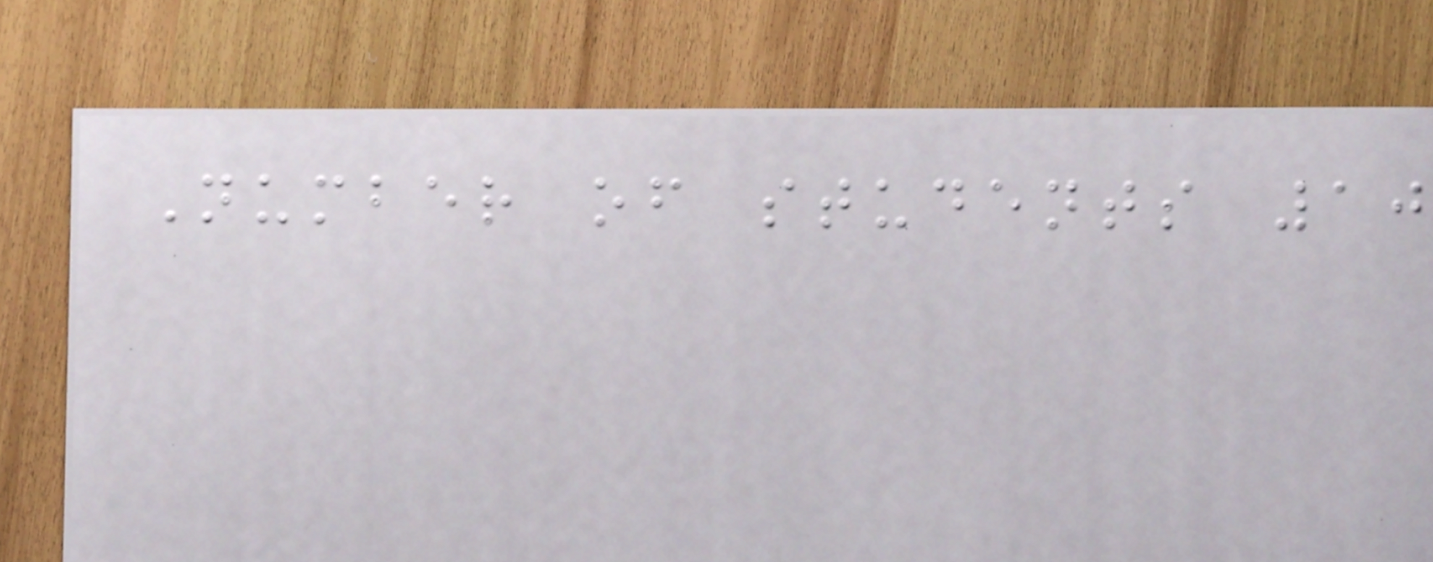Number of students 10
